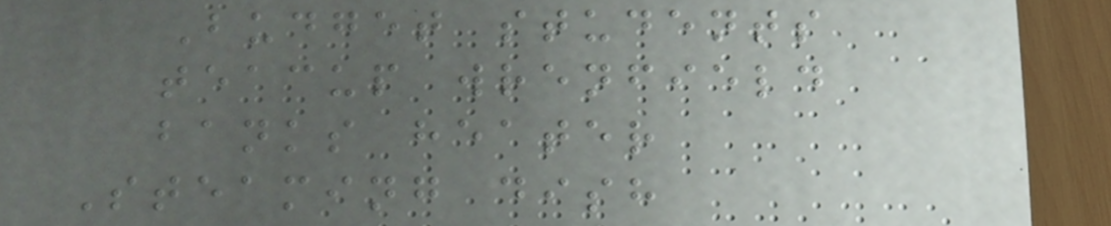Budget students
teacup wrenfield
banks heater
Steaming dish
